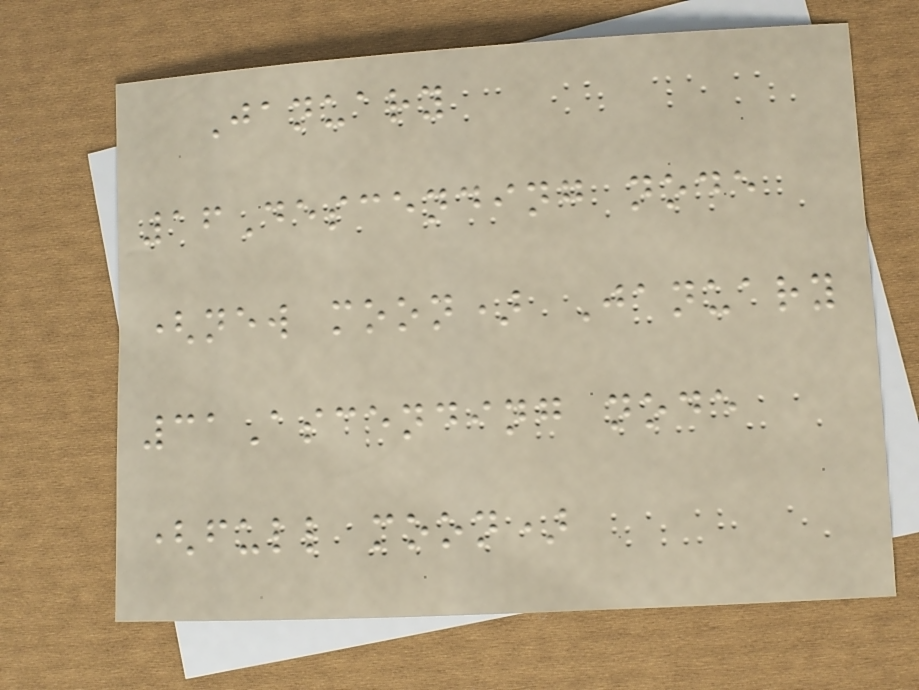January
16Descending node
(new moon) January
31Ascending node
(full moon)
